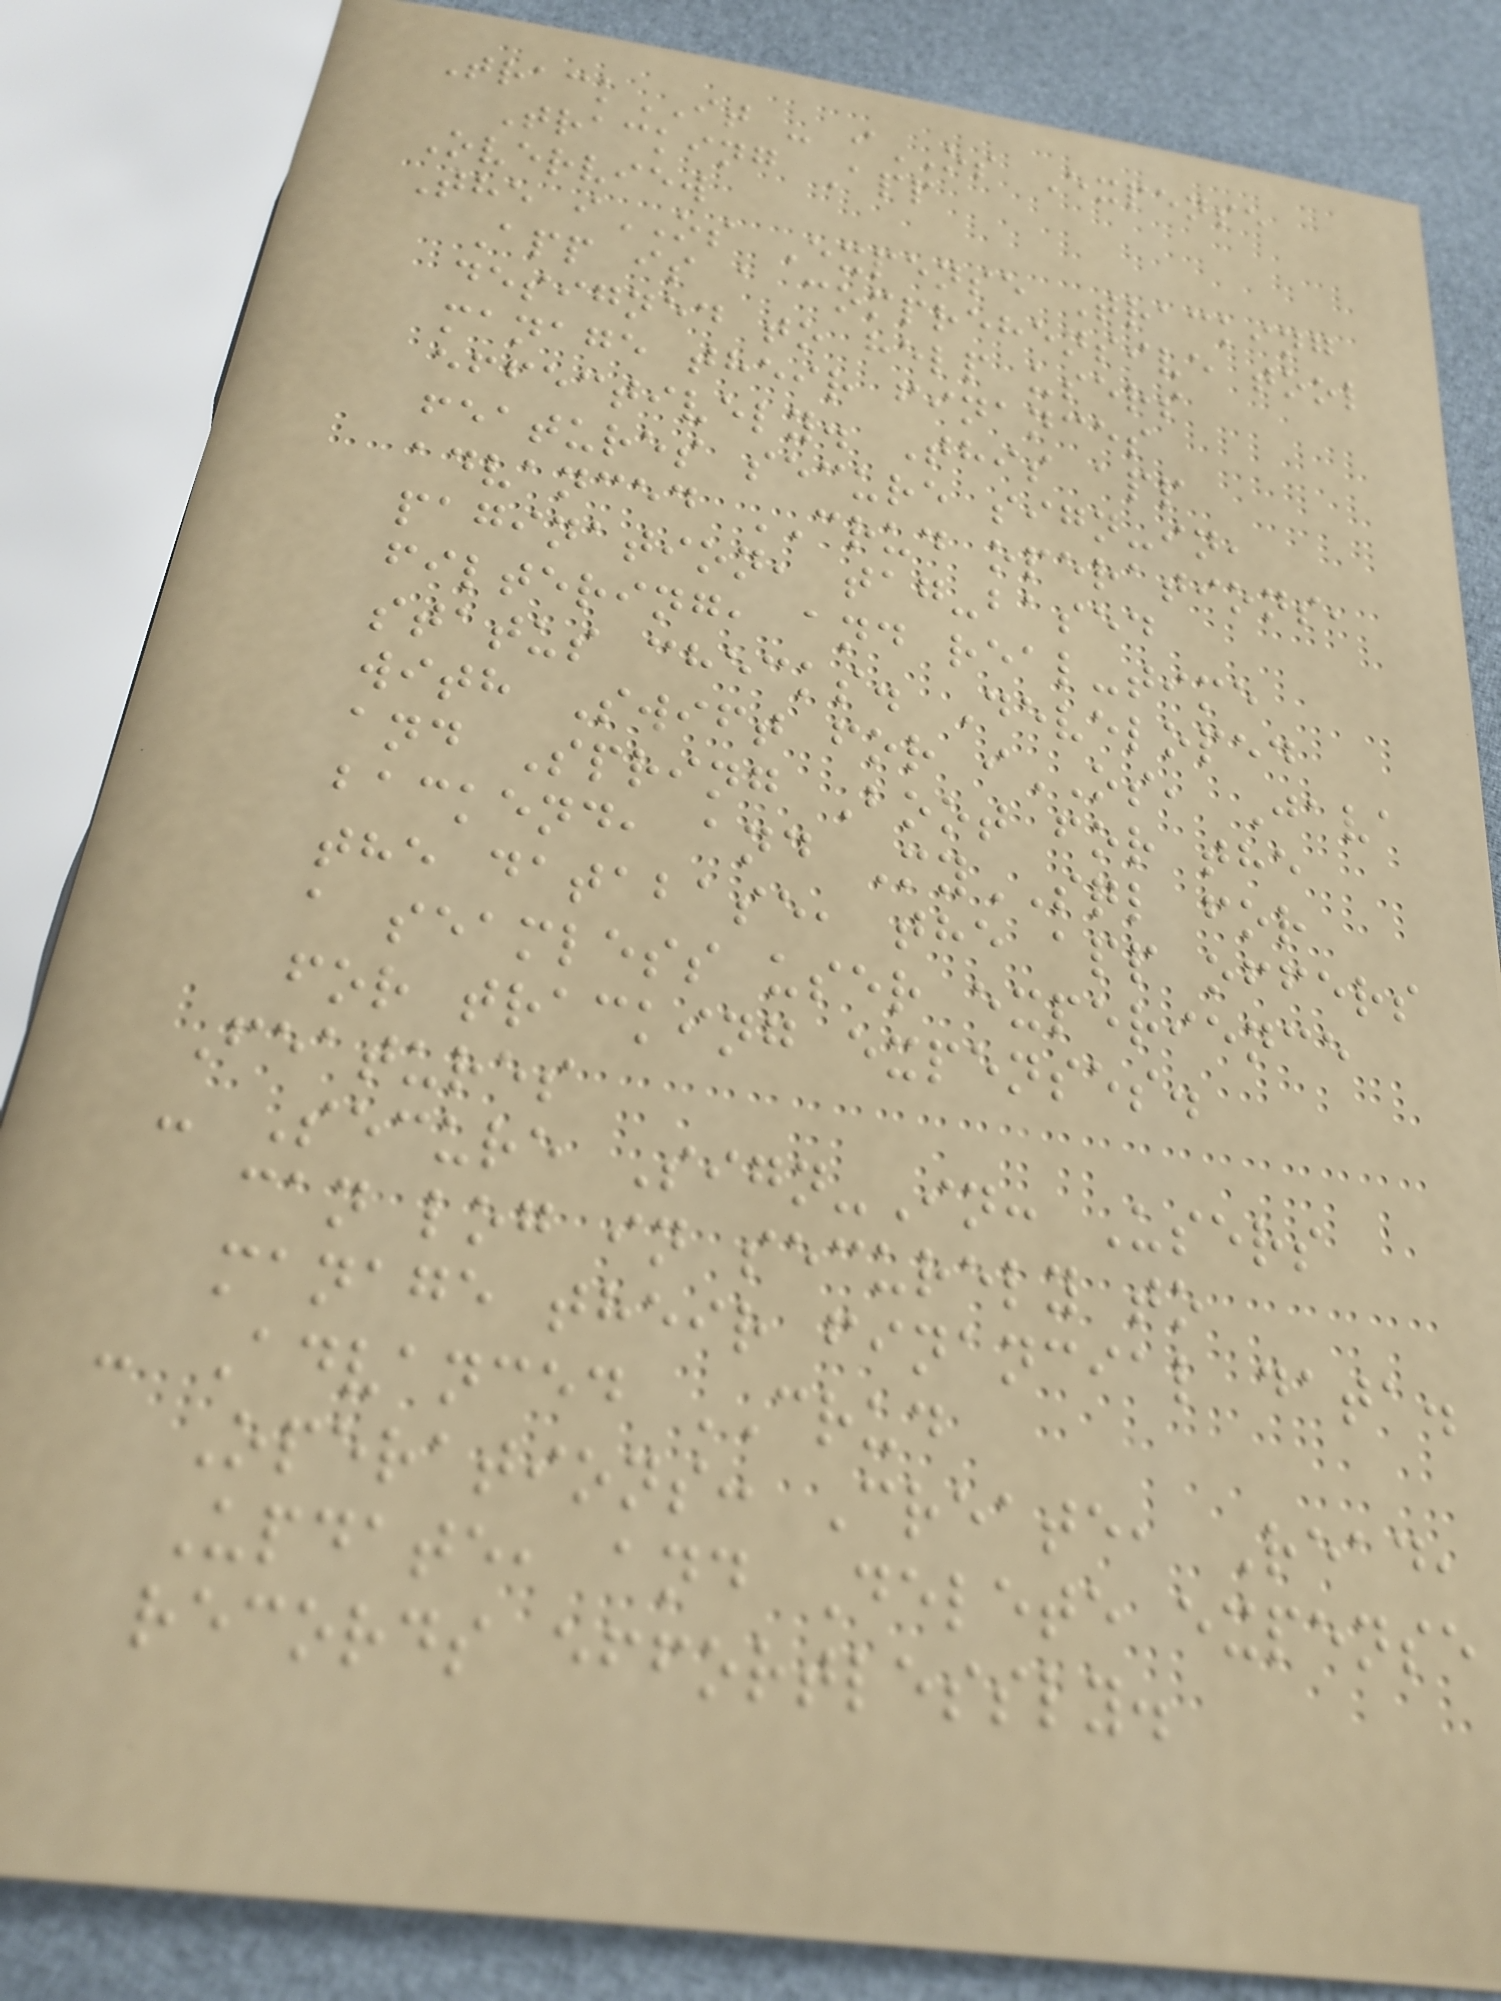TrackIT - iOS Expense
Tracking App
Overview
The iOS Expense Tracking
App is a comprehensive tool
designed to help users
manage their finances
effectively. This app
features secure sign-in,
advanced CRUD operations,
pagination, tag-based
filtering, and real-time
status checks. Developed
with Swift for iOS, Java
and Spring Boot for the
backend, and MySQL for
the database, the app offers
a seamless user experience
for tracking expenses.
Features
- Secure Sign-In: Users
can log in securely to
manage their financial data.
- Advanced CRUD
Operations: Create, Read,
Update, and Delete expense
records effortlessly.
